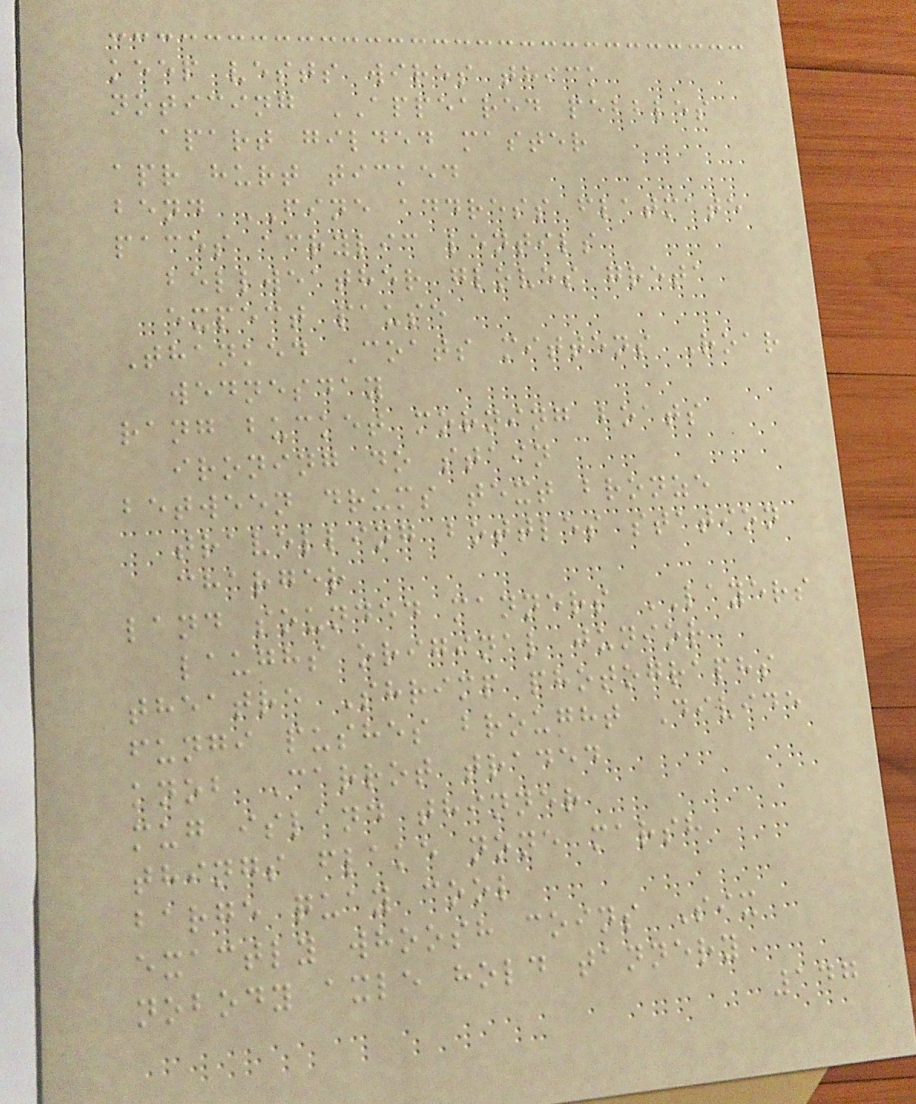keep vests wires thick
noticing APPEARED pebbles
apart gilded master
apr hurt ticked
bend FINE address flatmate
paces acrylic lentils
bellweather gloves greta
expect pause
Thanked Coats mittens Roar
wednesday
rang bucket morning boats
ironing do stain
between drums text bronze
travelling bottles station
charger
land sounded manners LAYERS
laughs original junior
theatre Shrimp photographs
fungi pushes brought Divide
knob Carrot traded
mug island thinner
things flake none marsh
barge quay cool
exactly whoosh coins Six
nobody axle hold tannery
147
